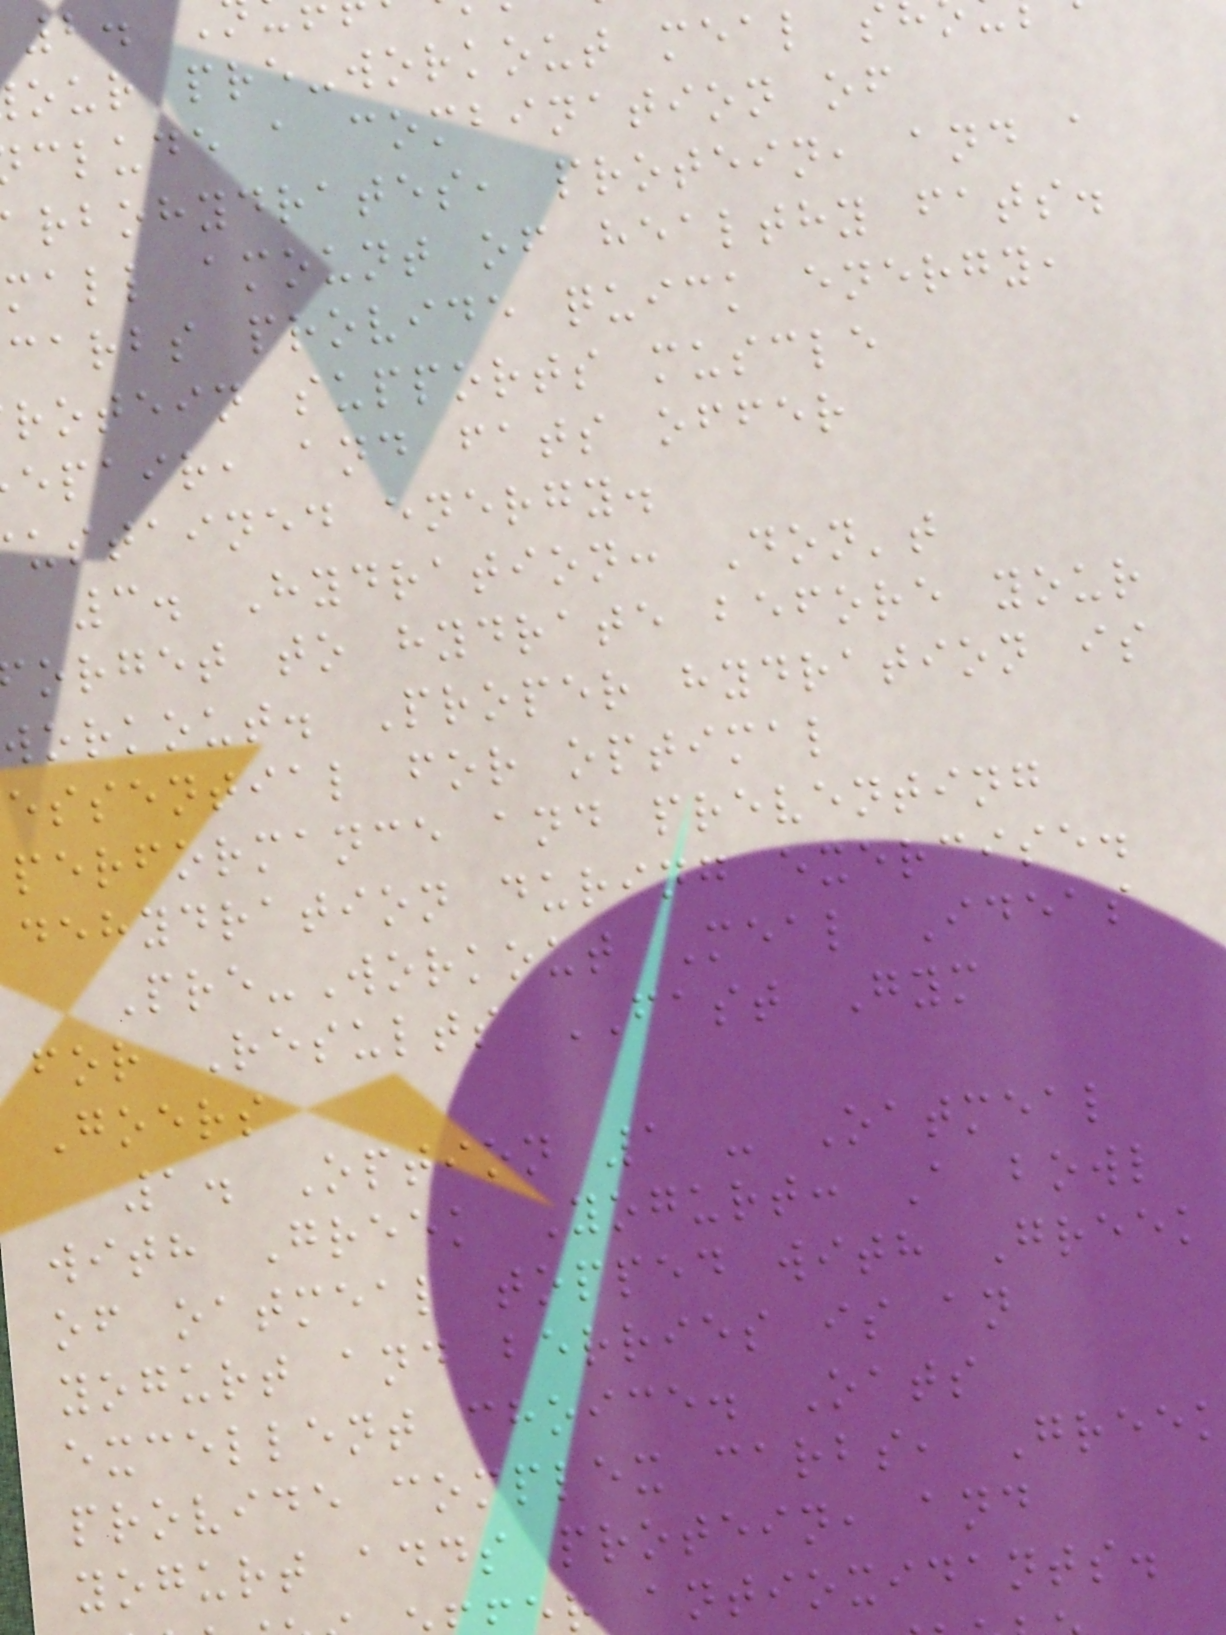our pre-workout meal s
clude a combination of
rbohydrates, protein, and a
mall amount of healthy fats.
carbs provide quick energy,
rotein supports muscle
epair, and fats offer
ustained energy.
3. Hydration: Don't
orget to hydrate before your
workout. Proper hydration is
essential for optimal
performance and preventing
dehydration during exercise.
Pre-Workout Meal Ideas
for Results FAST Gym
Goers
1. Option 1 - Oatmeal
with Greek Yogurt: A bowl
of oatmeal topped with Greek
yogurt and berries is an
excellent choice. Oats
provide complex carbs, Greek
yogurt adds protein, and
r antioxidants.
